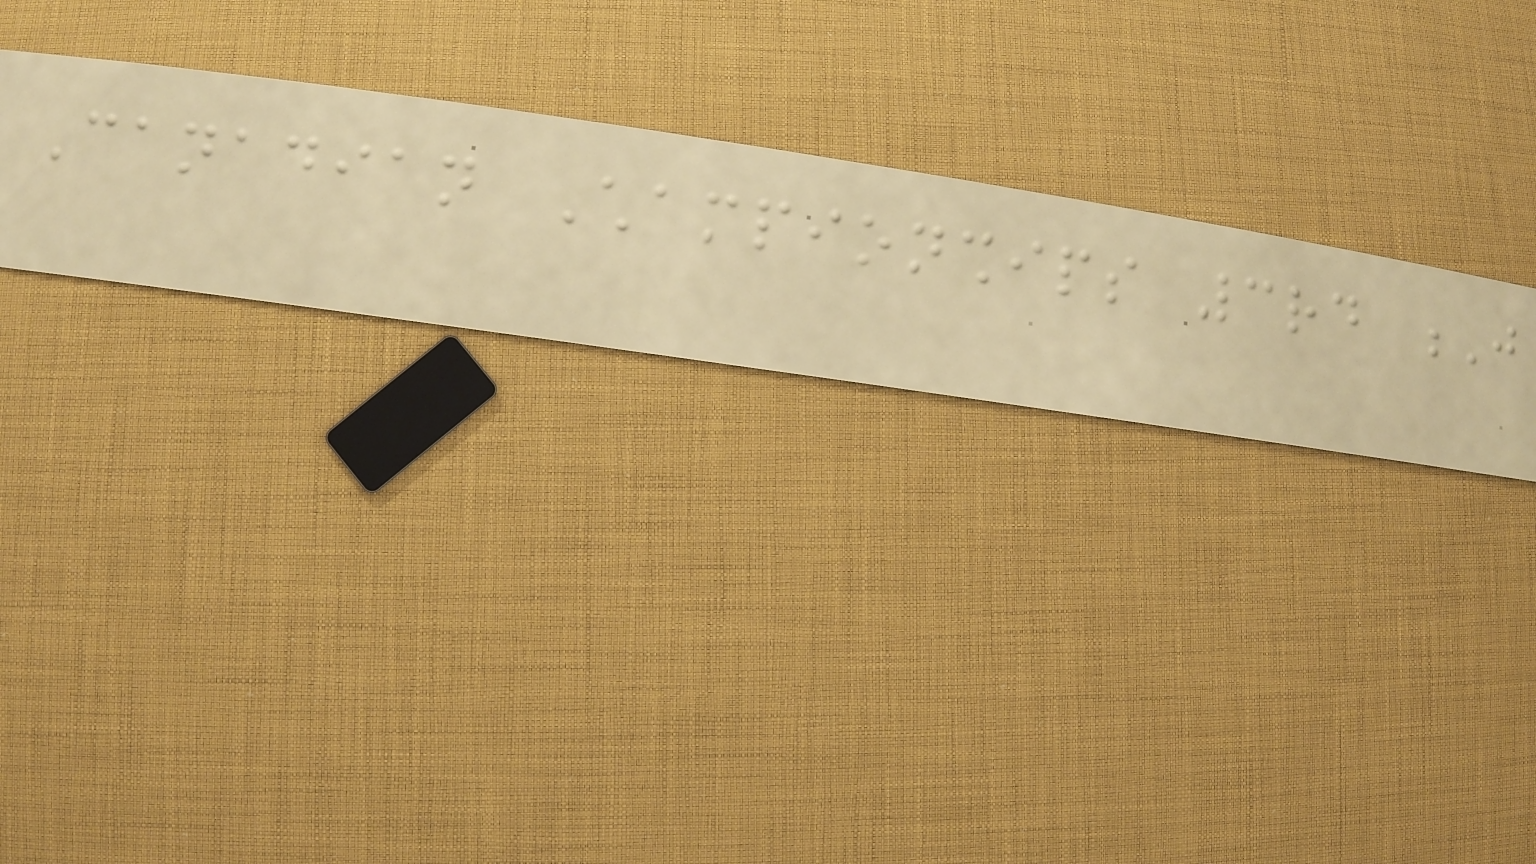Canadian Championships 3rd J
